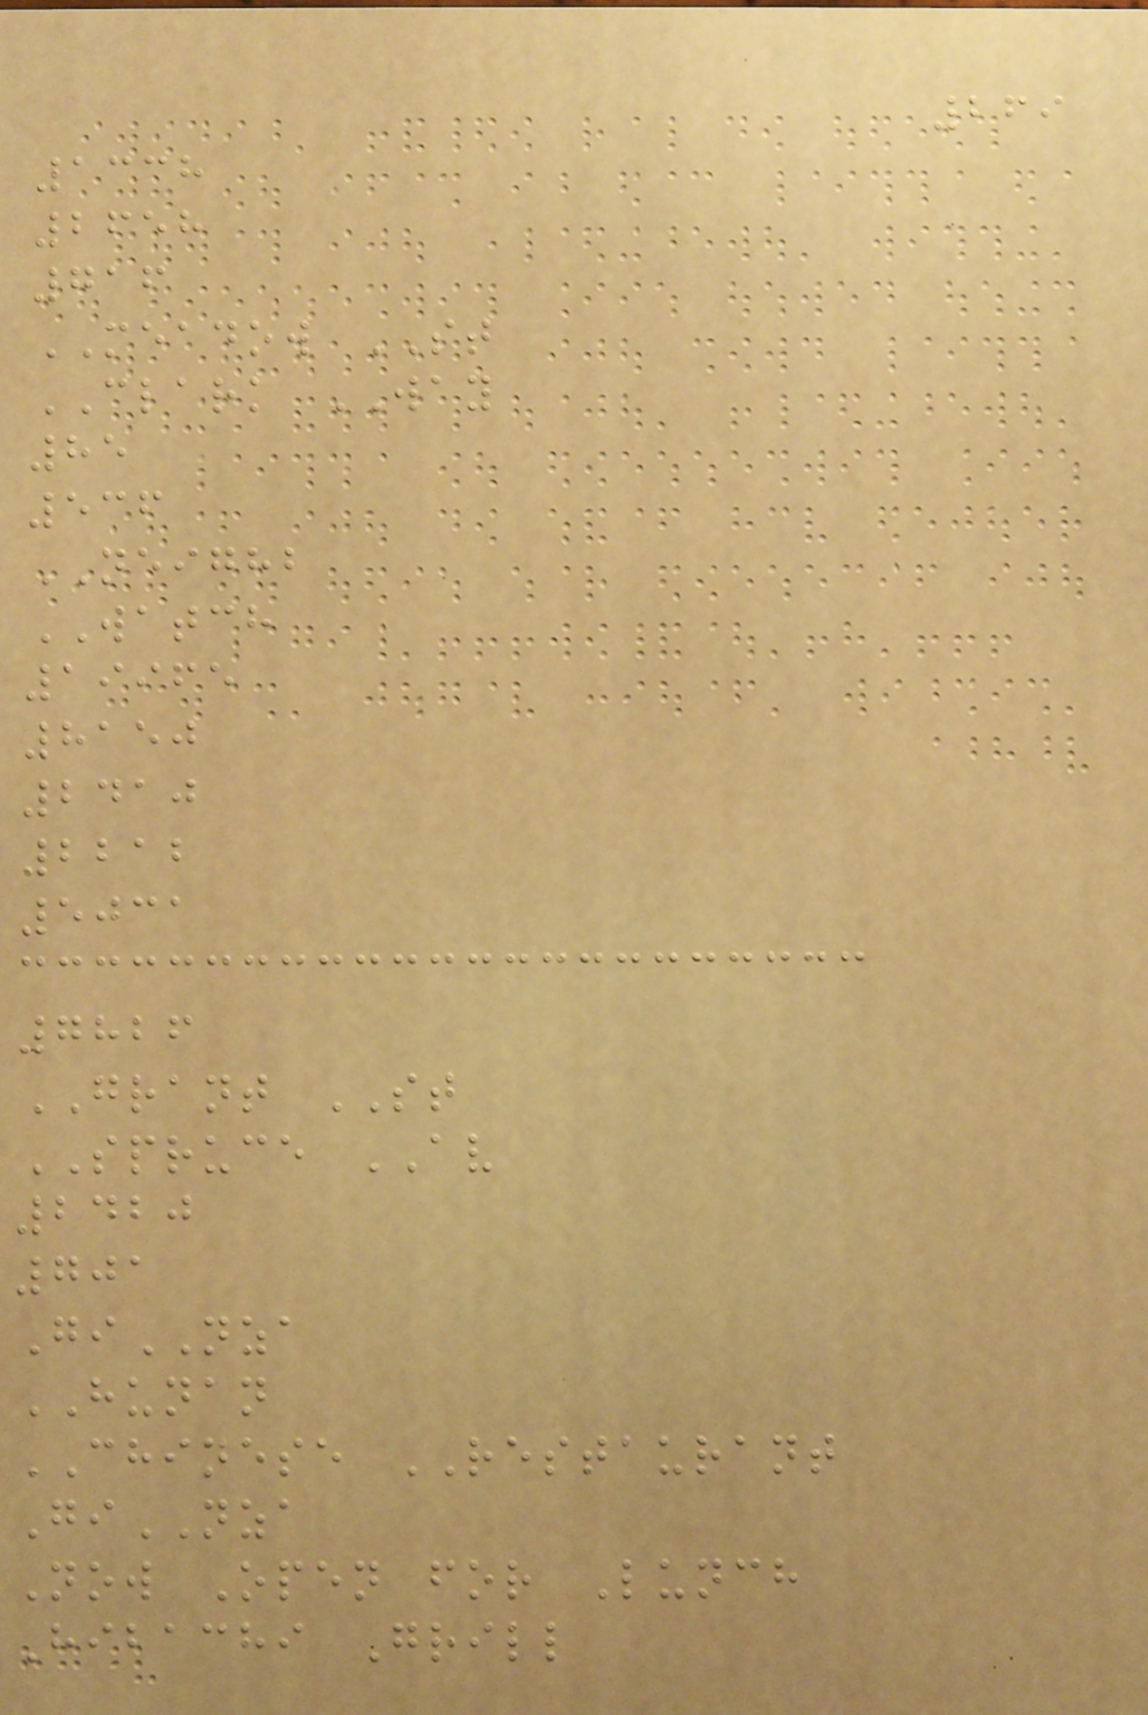269
1338
2658
716
MEADOW ST
CLARK WAY
85
536
NEIGHB
WATCH
19965
8150
2410
2212
5031
7826
GRANT ST
SPRUCE AV
2420
701
GiNZA
HUNAN
CHINESE RESTAURANT
GiNZA
Now Open for Lunch
Hibachi Grill
